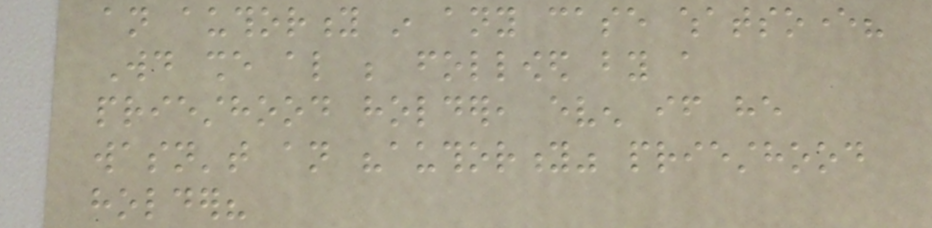an authority in any case whatsoever?
Would she also be followed by a
priesthood holder, even if he
wasn't an "authority" priesthood
holder?
